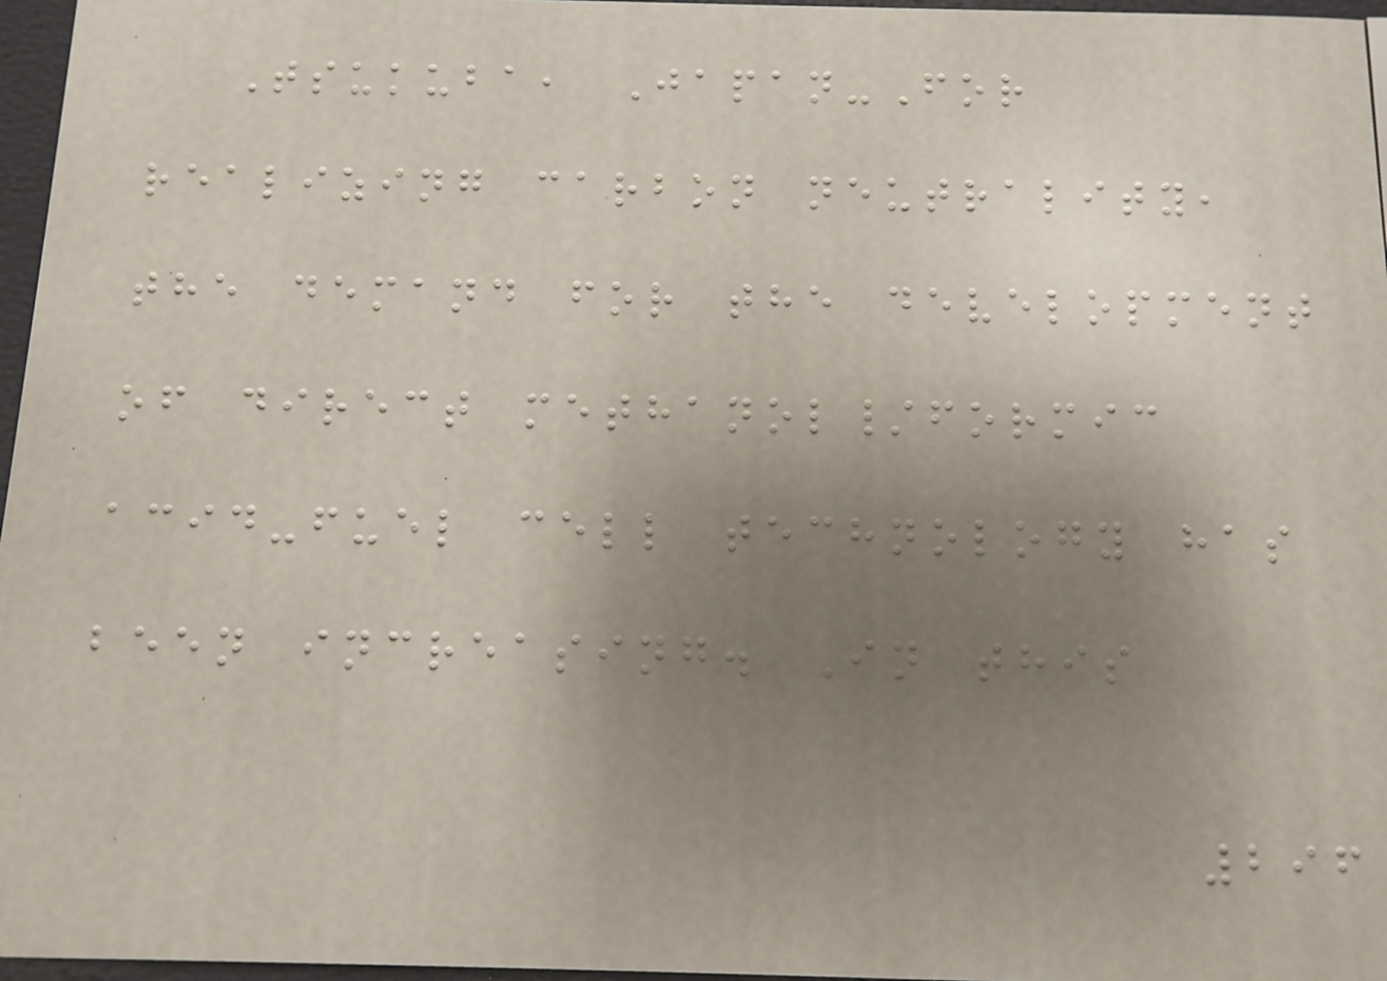Tsukuba, Japan-For
realizing carbon neutrality,
the demand for the development
of direct methanol/formic
acid-fuel cell technology has
been increasing. In this
296
